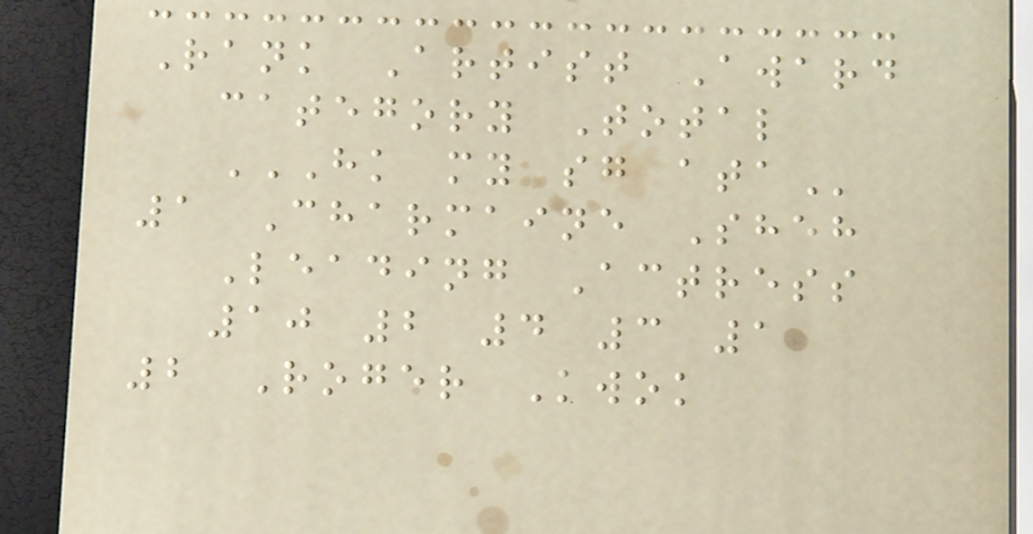Rank Artist Award
category Total
HK MY SG ATA
1 Charmaine Sheh
Leading Actress
10 2 4 3 1
2 Roger Kwok
